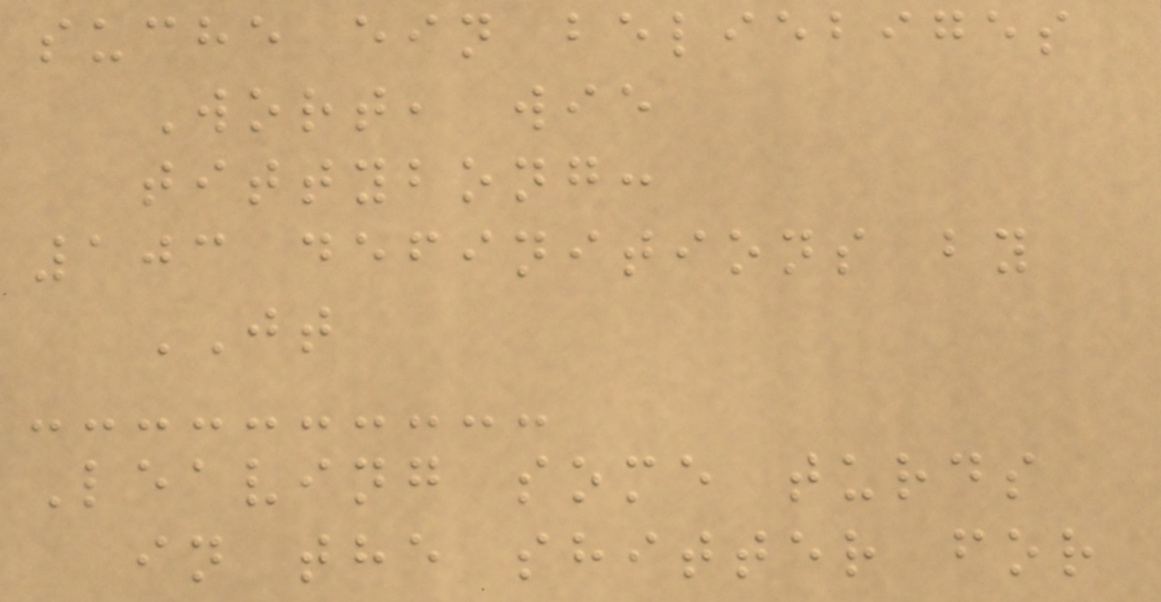suche ein beliebiges
Wort, wie
tittybong:
103 definitions by
JT
Leaving some turds
in the shitter for
